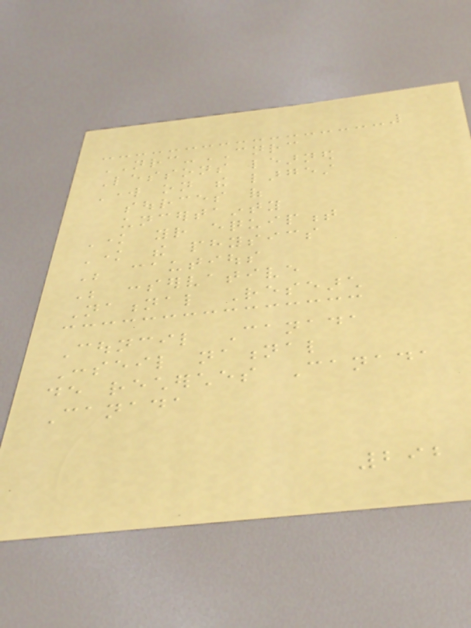NRC-CNRC
Lessons learned
Work on the largest
sources of
uncertainty
Know your equipment
Know the physics
Be cautious
Be conservative
National Research
Council Canada
Conseil national
de recherches Canada
Canada
292
